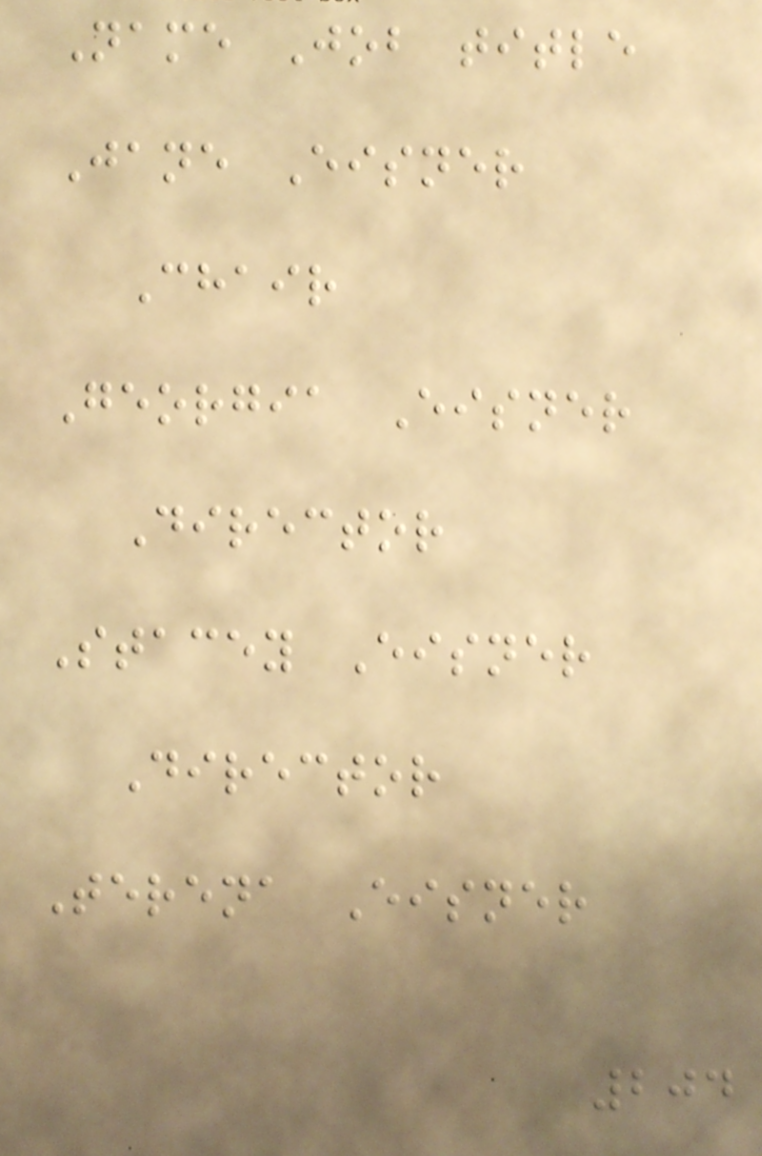Name Job title
Jane Eisner
Chair
Georgia Eisner
Director
Stacey Eisner
Director
Terena Eisner
204
